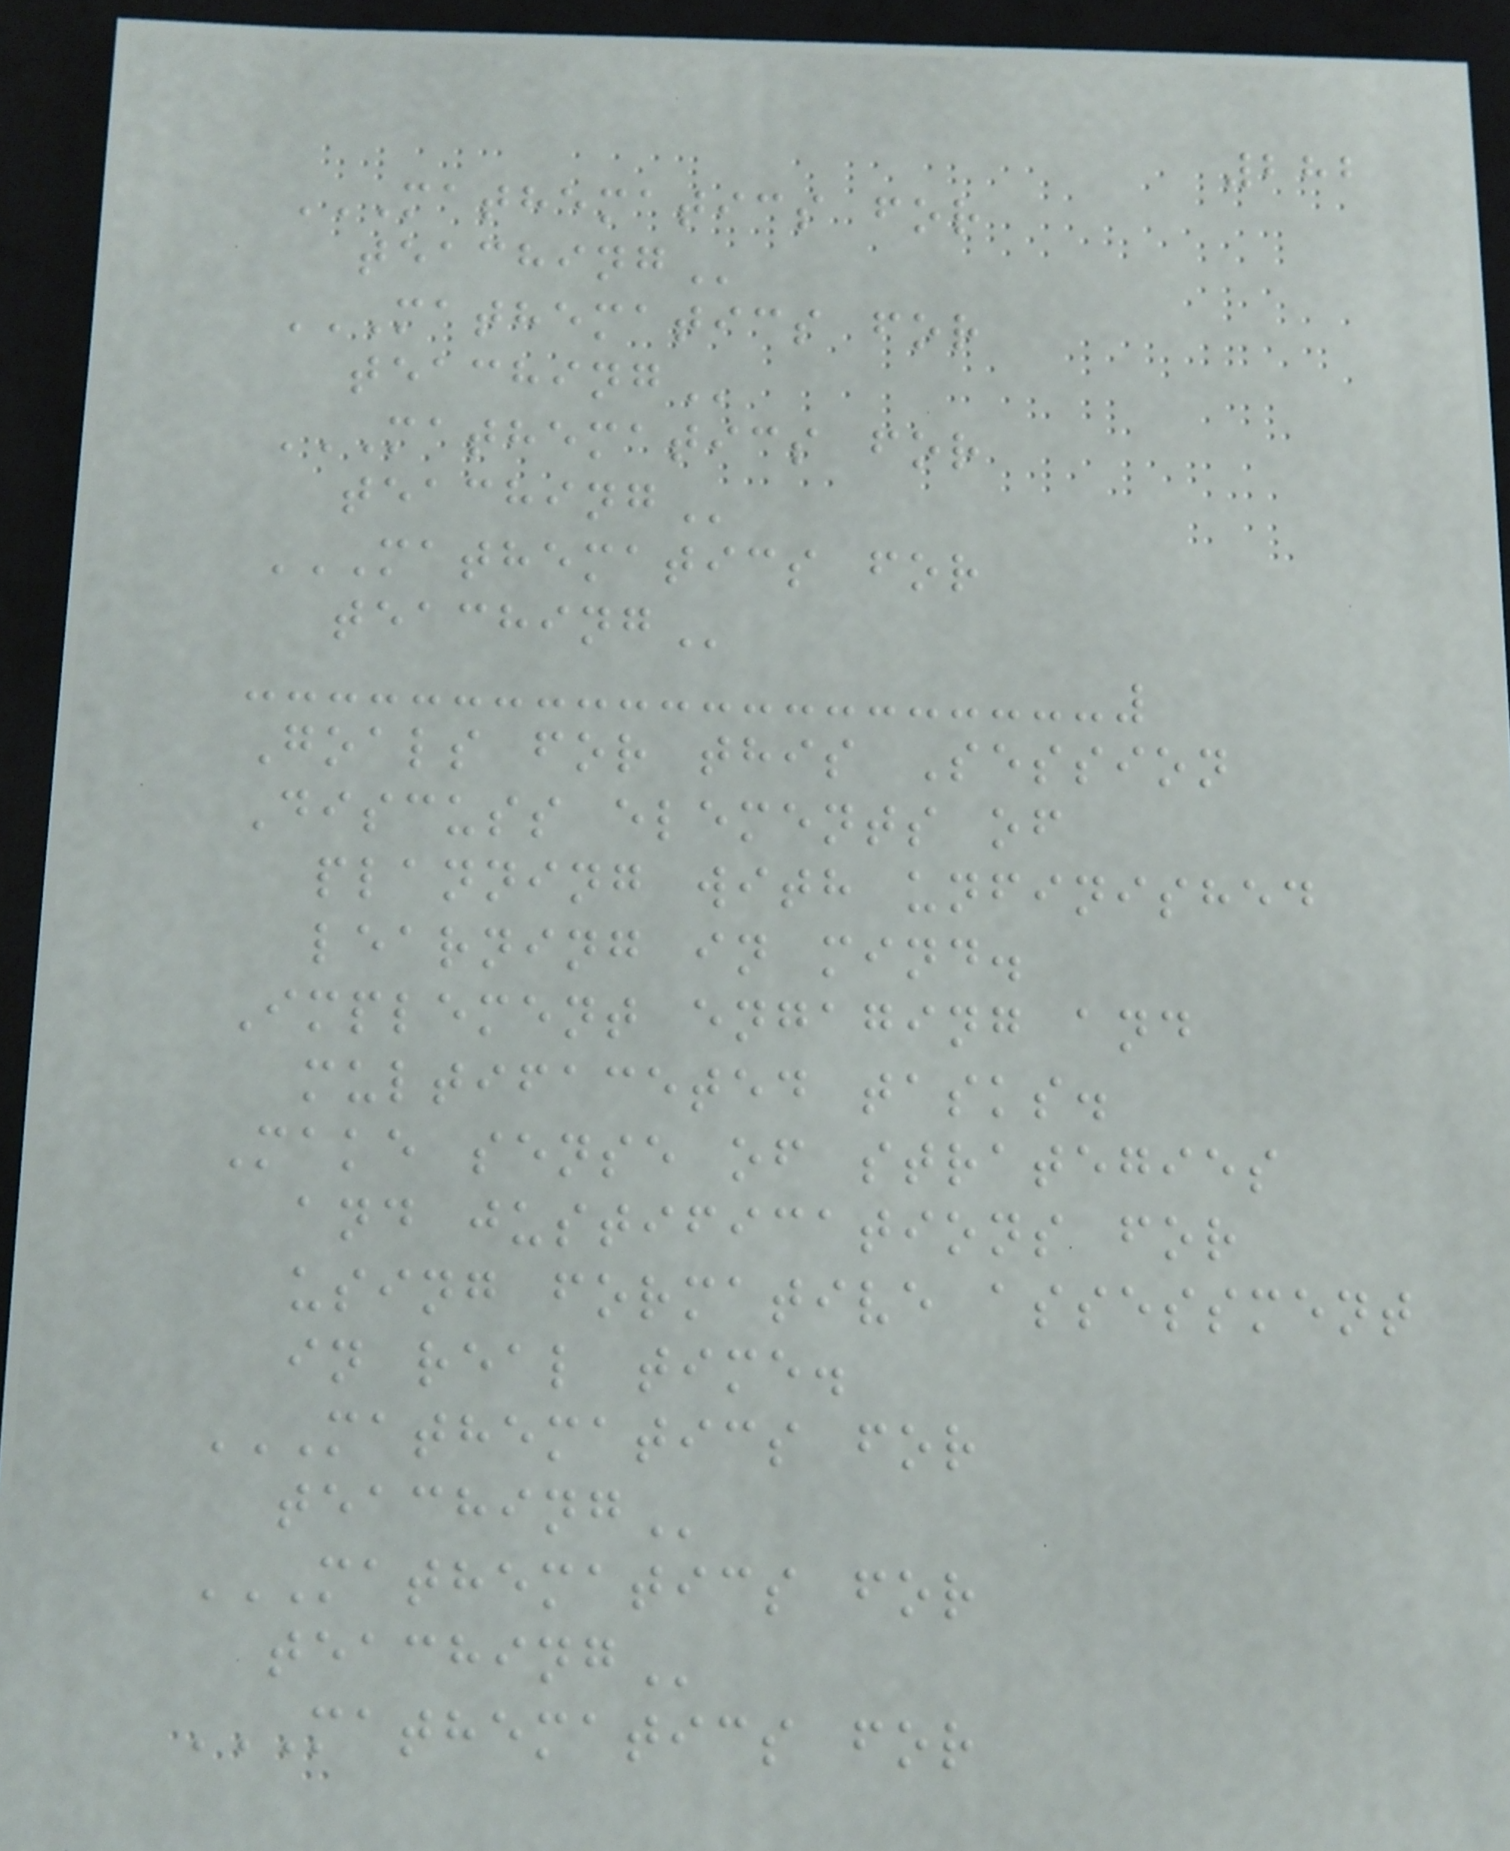282
MATHEMATICS FOR
TEACHING
MATHEMATICS FOR
TEACHING
MATHEMATICS FOR
TEACHING
MATHEMATICS FOR
TEACHING
Goals for this Session
Discuss elements of
planning with unfinished
learning in mind.
Implement engaging and
multifaceted tasks.
Make sense of strategies
and justifications for
using formative assessment
in real time.
MATHEMATICS FOR
TEACHING
MATHEMATICS FOR
TEACHING
MATHEMATICS FOR
